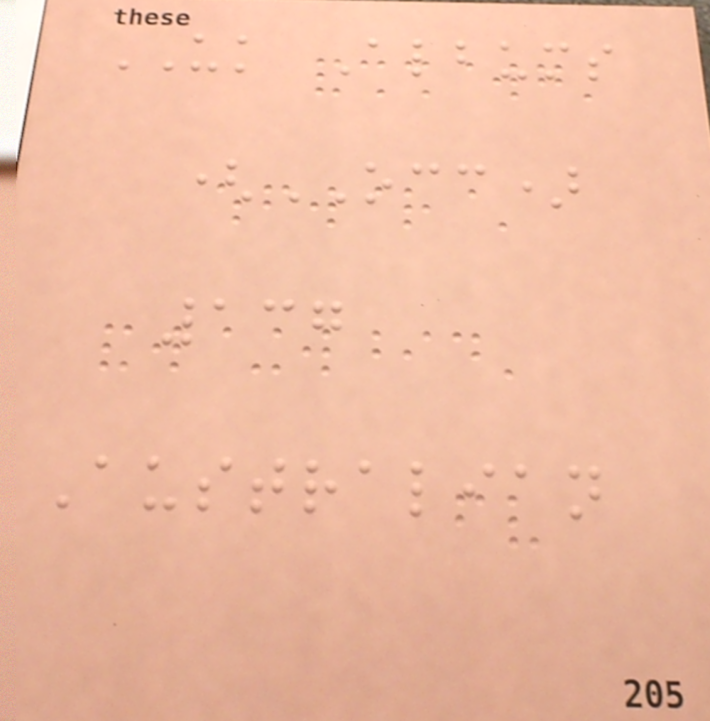UK Albums
(OCC)
137
Australian
